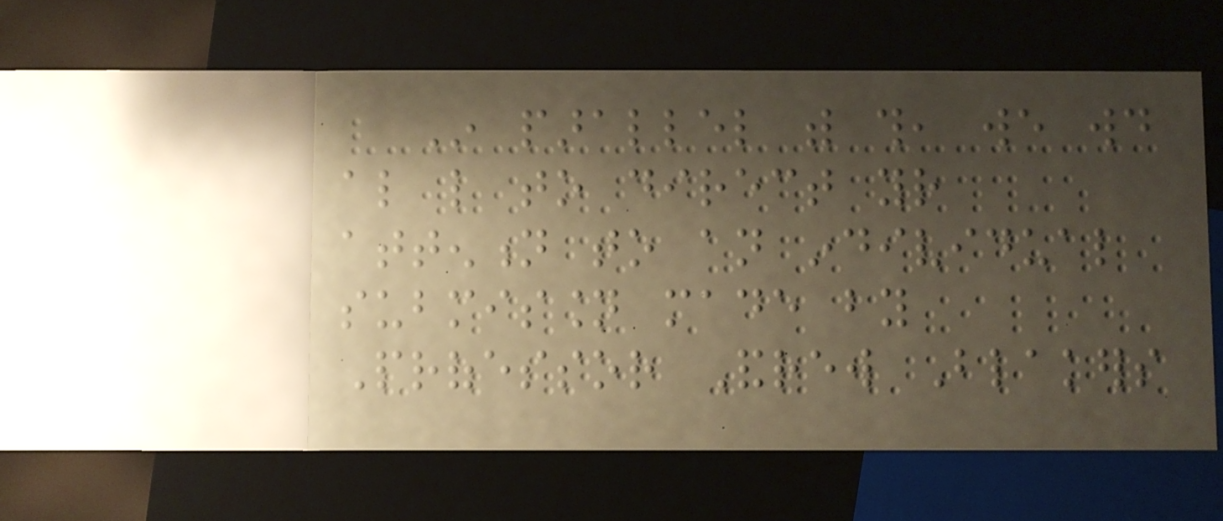In parallel with this, we would
also like to direct your
attention to an individual
submission made by
Professor Andrew Blakers
